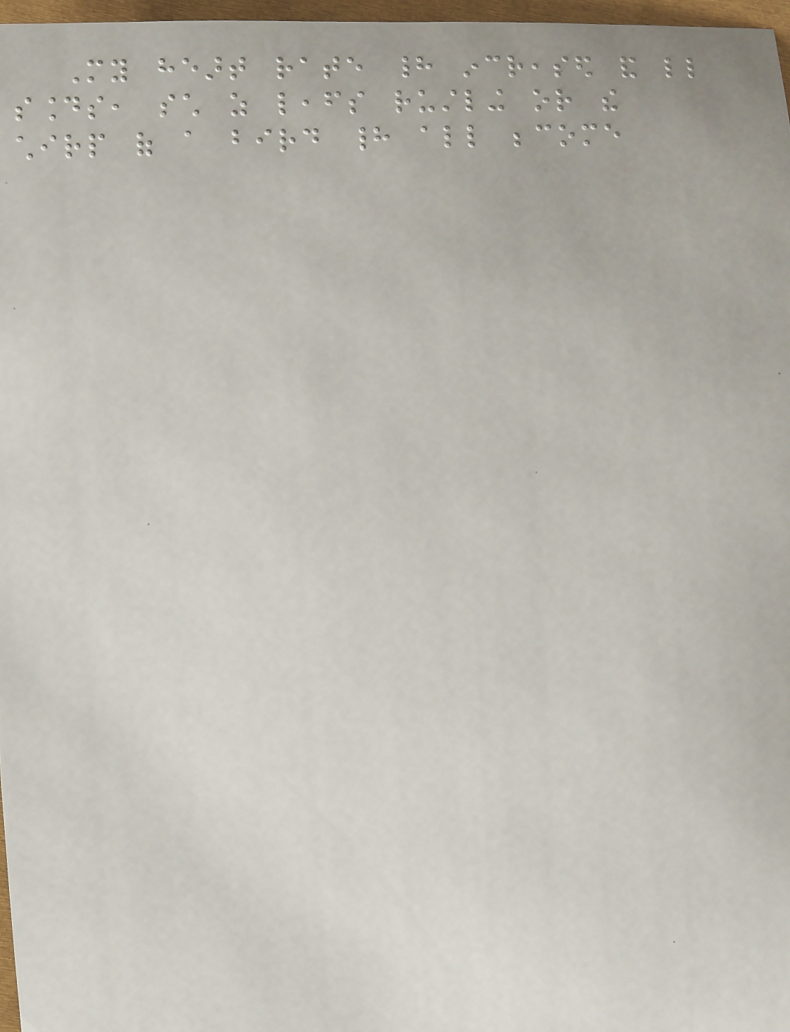My heart rate had increased and little
sounds, such as leafs rustling or the
chirp of a bird had all become
